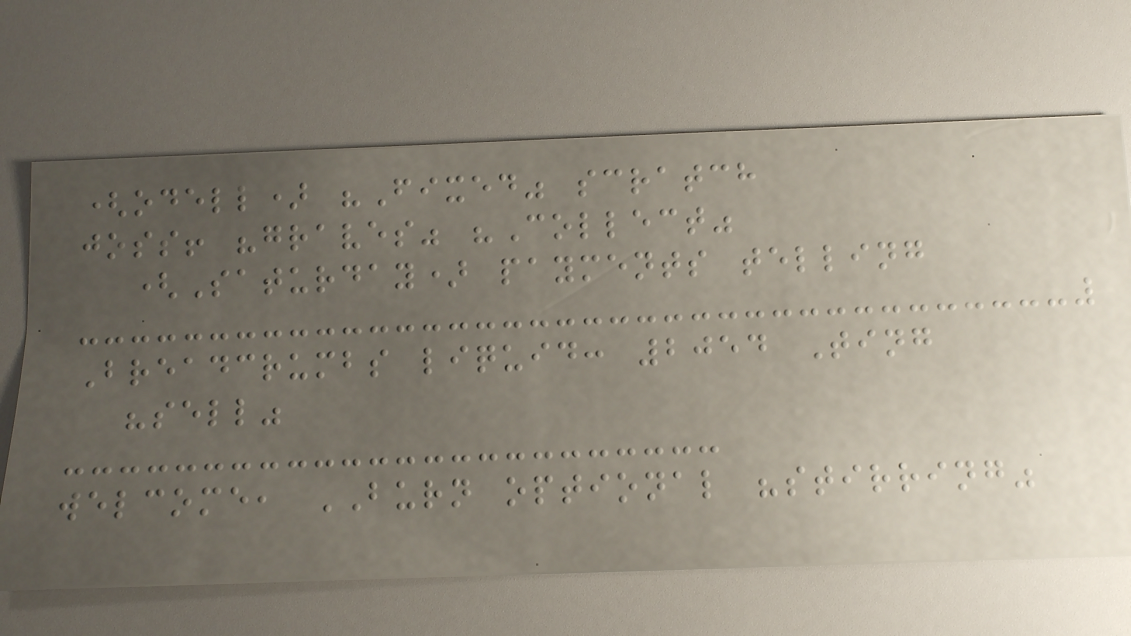(odell) "Fixed" scratch
joss! "graves" "Collect"
(Saturday) payments telling
Breadcrumbs liquid: 2054 Ting
"sell"
welcome, BURN optional "stirring"
